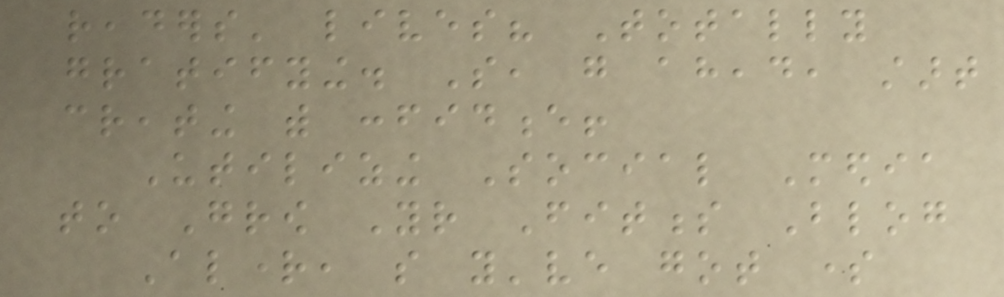readers' lives? Totally
gratifying. So, go ahead, start
creating with confidence!
Utilizing Social Media
to Grow Your Fitness Blog
Alright, so you've got some
